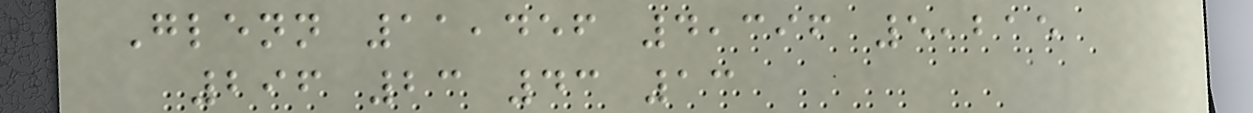Glenn 11,456 4,396 5,215
296 23 43 13
